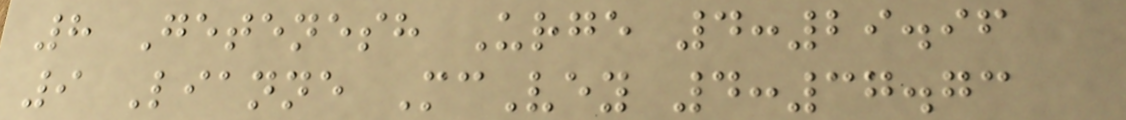8 Getenesh Urge 4:29.96
9 Lianne McVey 4:37.73
